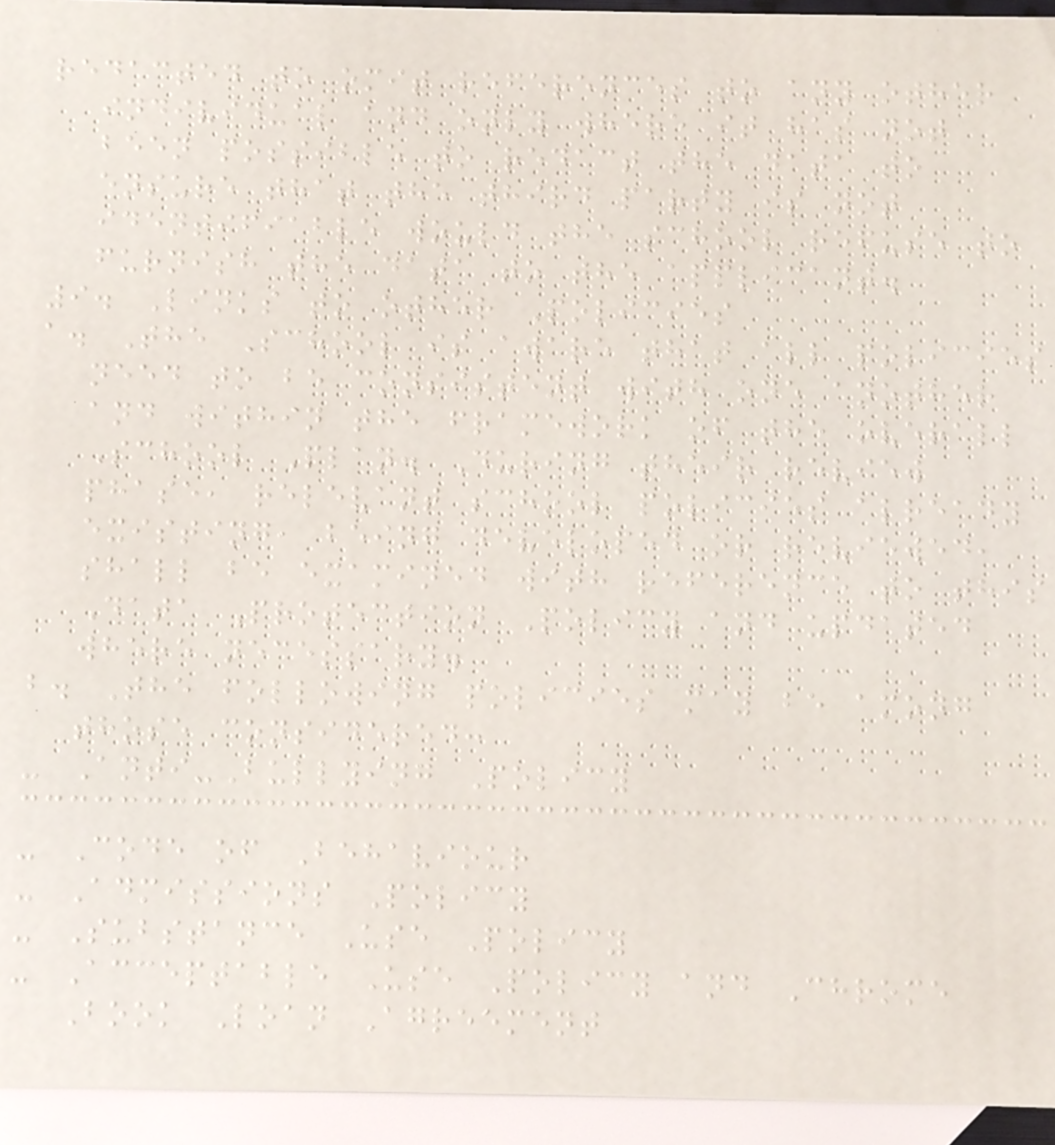redacted to omit references to any other
individual and only where it has not
been possible to redact the data to
ensure that the third party is not
identifiable would the school refuse to
furnish the data to the applicant.
9. Links to other Policies
a. The School is aware that all policies
need to be consistent with one another
and within the framework of the overall
School Plan. During their review
phase, relevant school policies already
existing, being developed or reviewed,
shall be examined with reference to this
Data Protection Policy and updated
where necessary.
b. The following policies may be among
those considered:
- Anti-Bullying Policy
- Code of Behaviour
- Admissions Policy
- Substance Use Policy
- Acceptable Use Policy and Chrome
Book Loan Agreement
